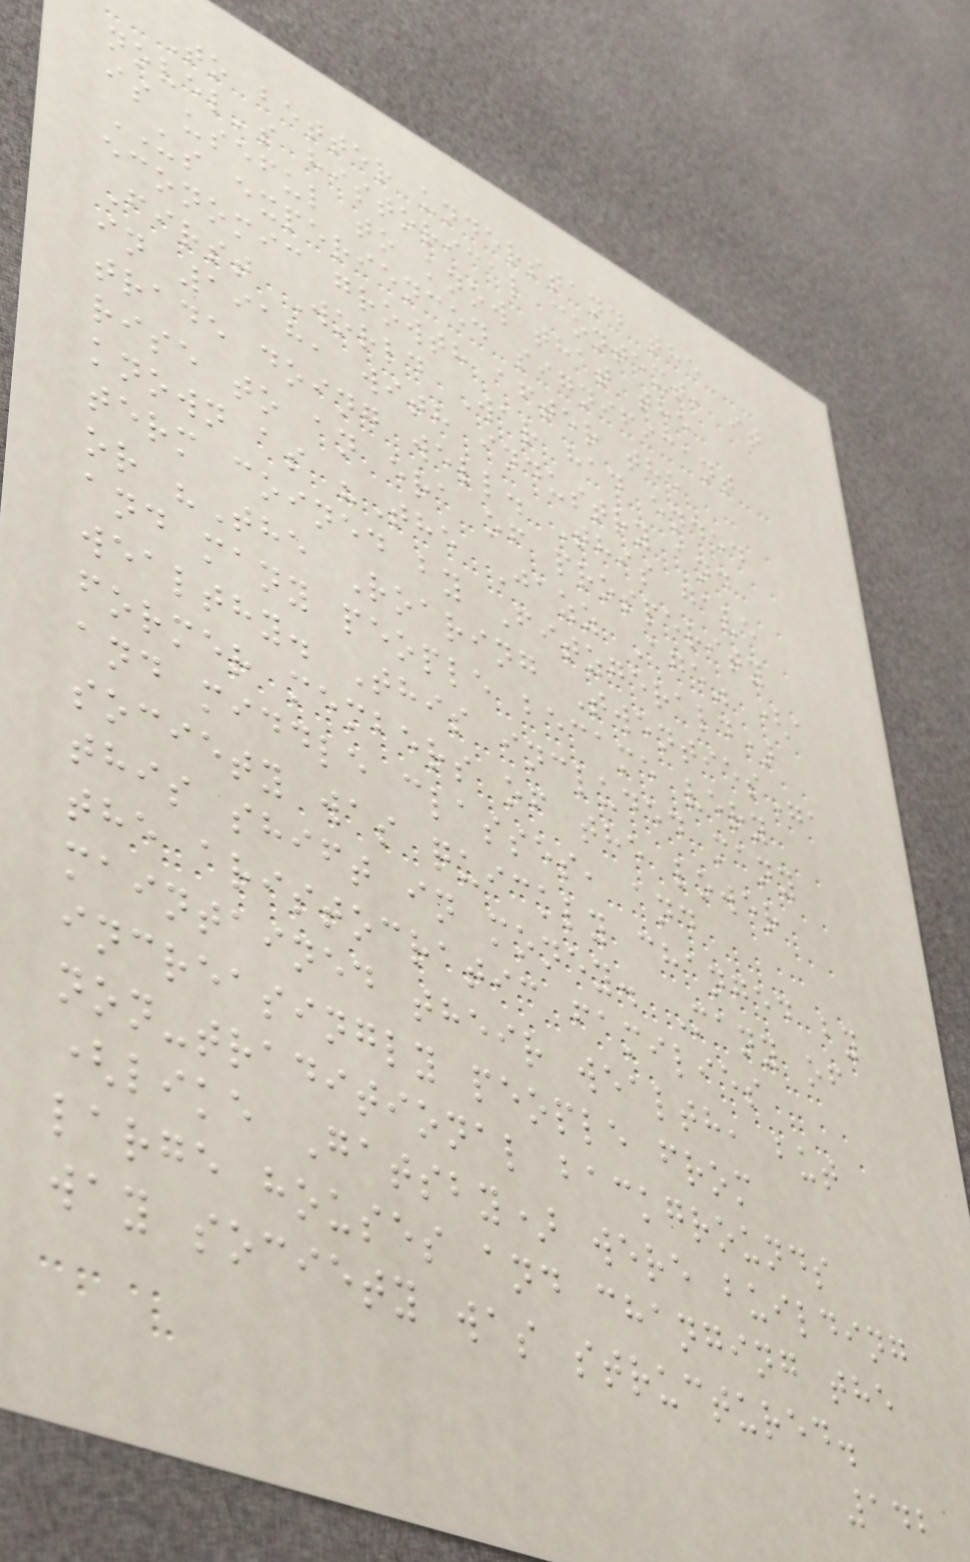To better understand the
novel's historical context, it
is useful to know that the
US experienced significant
economic growth after the
First World War had ended
in 1918, with industry and
trade doing well. This gave
rise to an era of prosperity
known as "The Jazz Age" (a
term coined by Fitzgerald)
or "The Roaring Twenties",
and many people became very
wealthy. This included many
former members of the lower
and middle classes, and
society was quickly changed by
this shift in money. Many of
the aristocratic families
maintained their wealth, but
increasingly people from
non-traditional backgrounds
(like Gatsby) were building
large houses and changing the
way society was structured.
142
